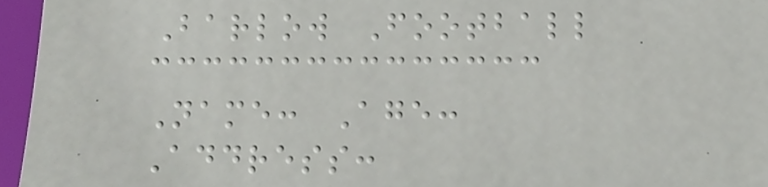Barlow Football
Name: Age:
Address:
